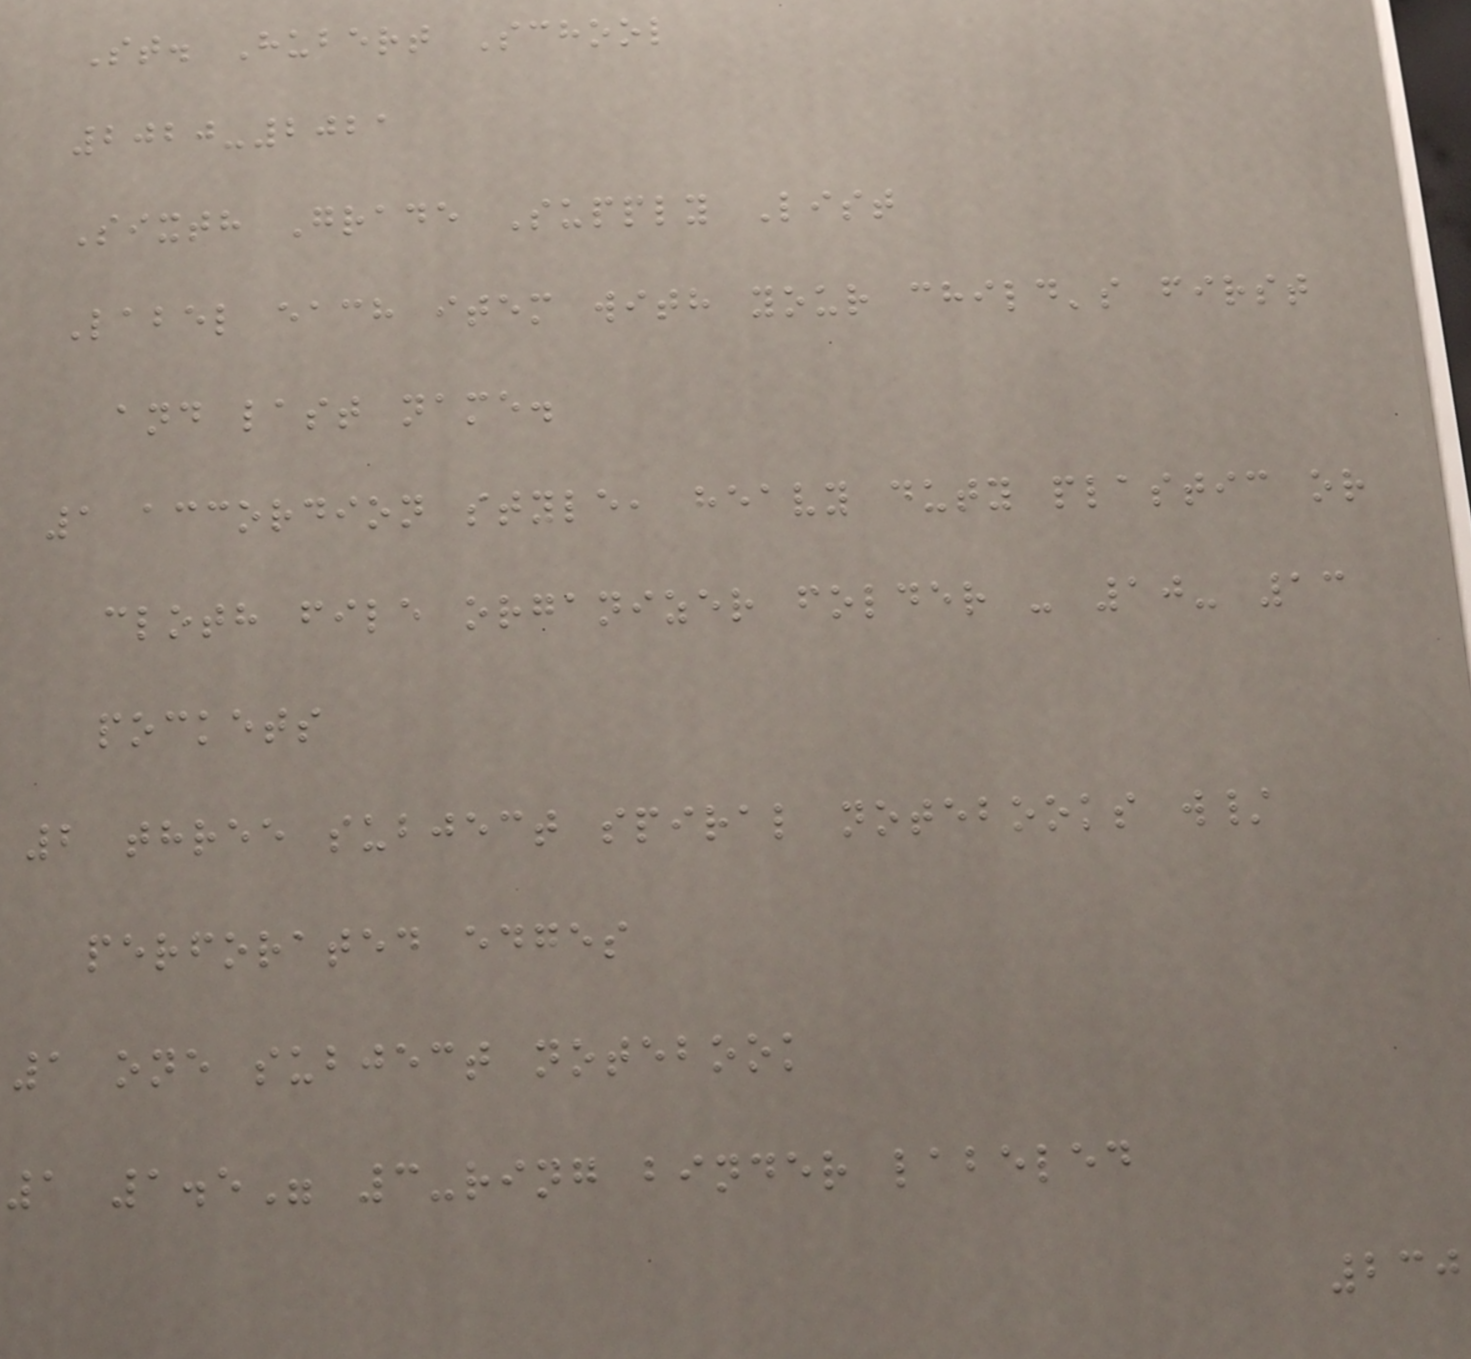St. Hubert School
2020-2021
Sixth Grade Supply List
Label each item with your child's first
and last name.
1 accordion style, heavy duty plastic or
cloth file organizer folder - 10- 13
pockets
2 three subject spiral notebooks w/
perforated edges
1 one subject notebook
1 1.5" 3-ring binder labeled
230
